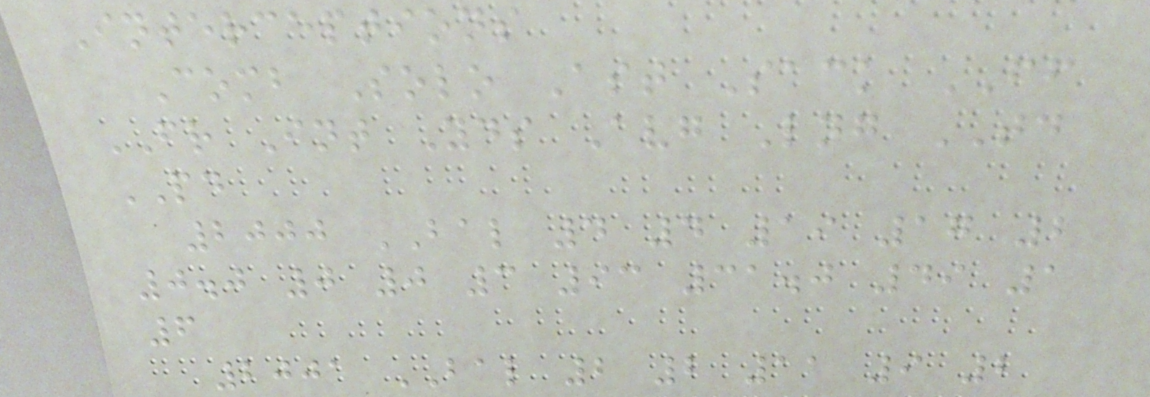Interceptions
Comb Solo Ast Sack FF
FR Int Yds Avg Lng TD
PD
2000 BAL 4 4 19 17 2
0.0 0 0 3 93 31.0 49 1
6
2001 BAL 2 2 11 9 2
